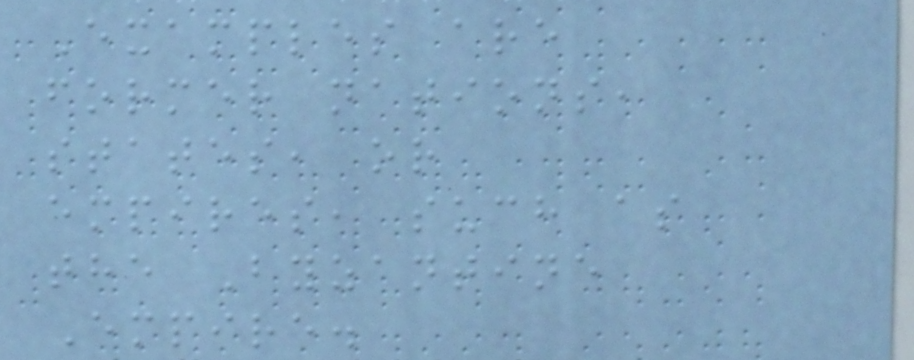Examples are
former nations,
states, or
empires, such as
the Byzantine
Empire.
